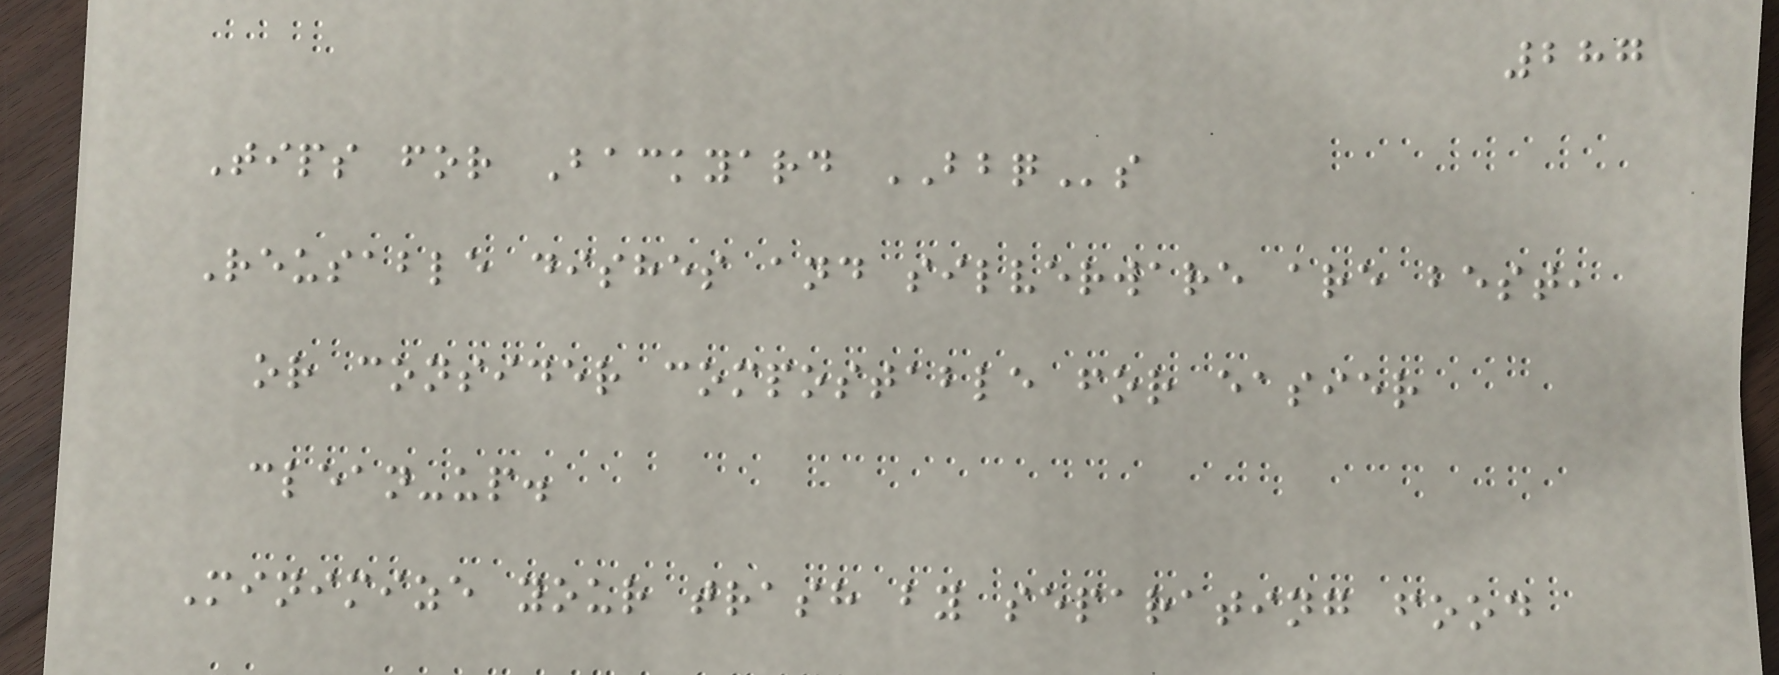287
Tips for Backyard BBQs
Reusable dishes and silverware are best,
or consider compostable for easier
clean-up.
Minimize your trash by separating food
